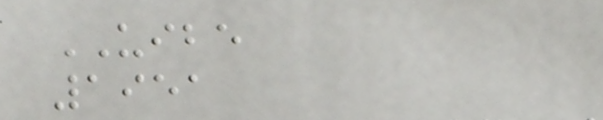UIBE
1951
